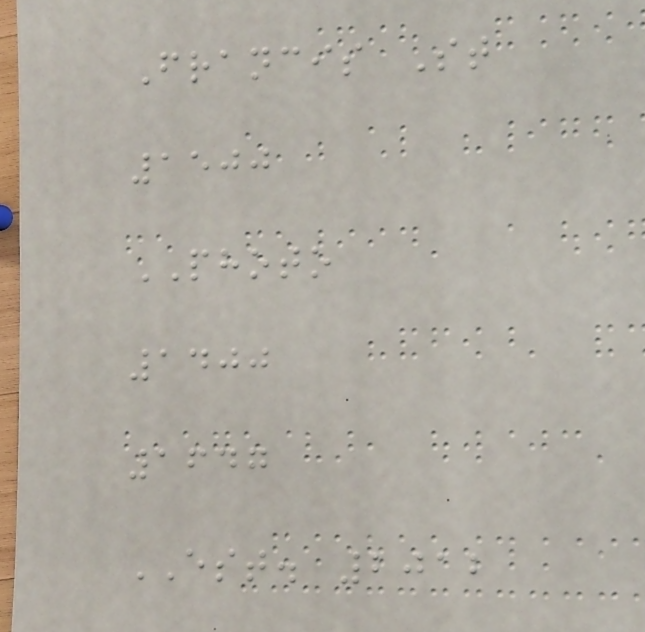Francis St
1500
PHOTO
1400
1647
EST. 2012
